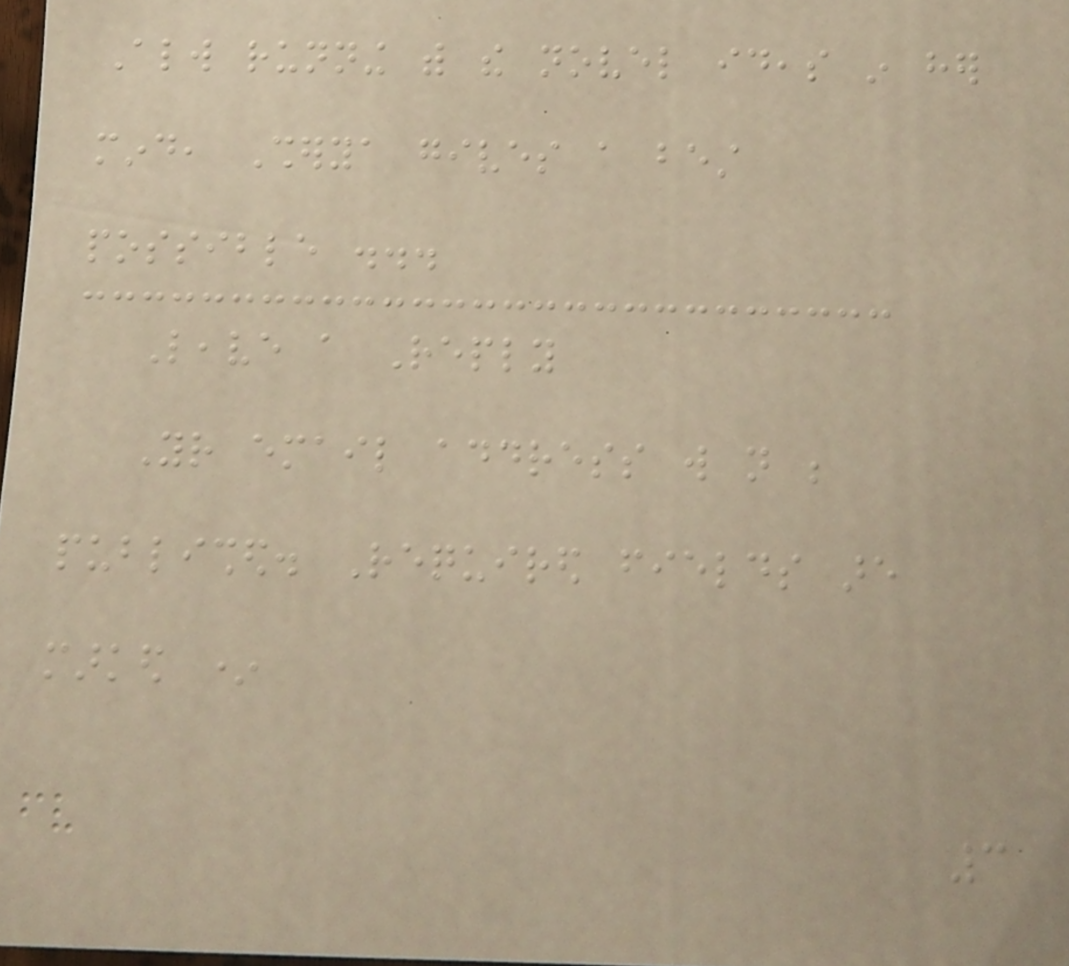Always running with the novel ideas in her
mind, Sherya gives a best
possible ...
Leave a Reply
Your email address will not be
published. Required fields are
marked *
3
